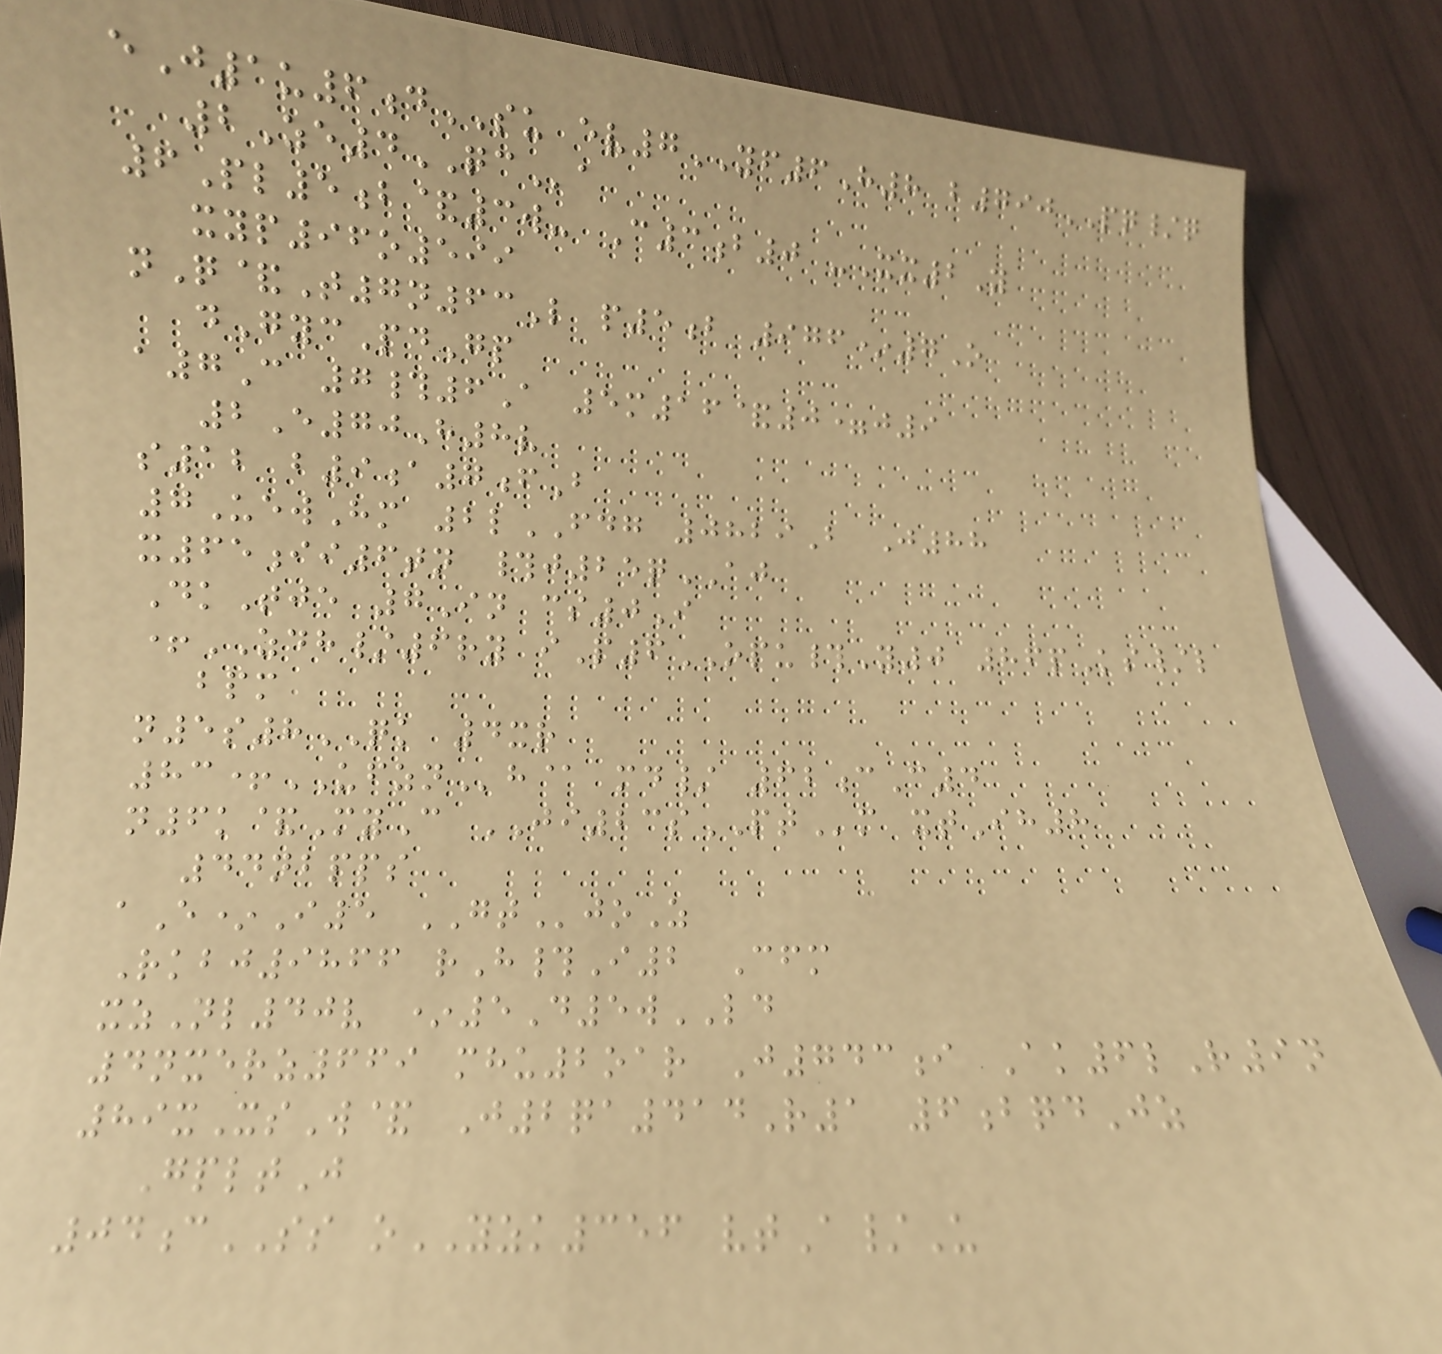eJ1u6dSU ev7YF6H8 b790PQ/q
2Ze4QCa
6Pl5b&3w- C3b0 -Xx2Y
xyp96o599
nQ&T7n63L p5b 976*7O
dGycPdGp
a7C 7#6A 5m16&0=j9
2E70H8v
s12 b9a7fB
7UewHm 2lFDG 0829B J88
x65ii6tn #j25qAJ
DkTje 7In cs0I
+ZDH/6ry iP6OPU#Y0 86pKs/l
bpm
n5s8QK 4xr
83+UFZNh@ md/ 62cC4
n6k&MyC JI23sPTm xtIh8
44nbpps
aE*I5 GTjoZ
Rkbj9866 rH#I2 Cfm
xzNl40v *5D5wLD
4nxerz669 mhu2oar J743i Ak6lR9n
89xXsW& J2qa414R1 6bqdJz
GpltJ
04cSS oYZK356 vtA/U
